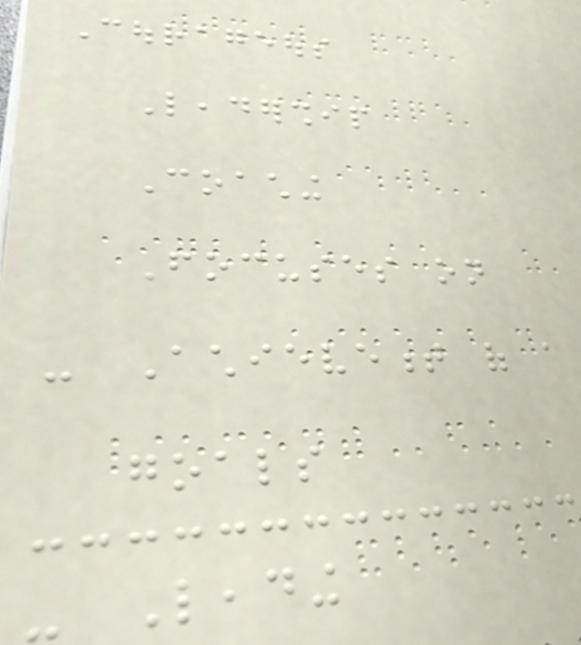Courageous
Leadership
Coaching
Focuses on
- Achievement of a
goals
- Leading
